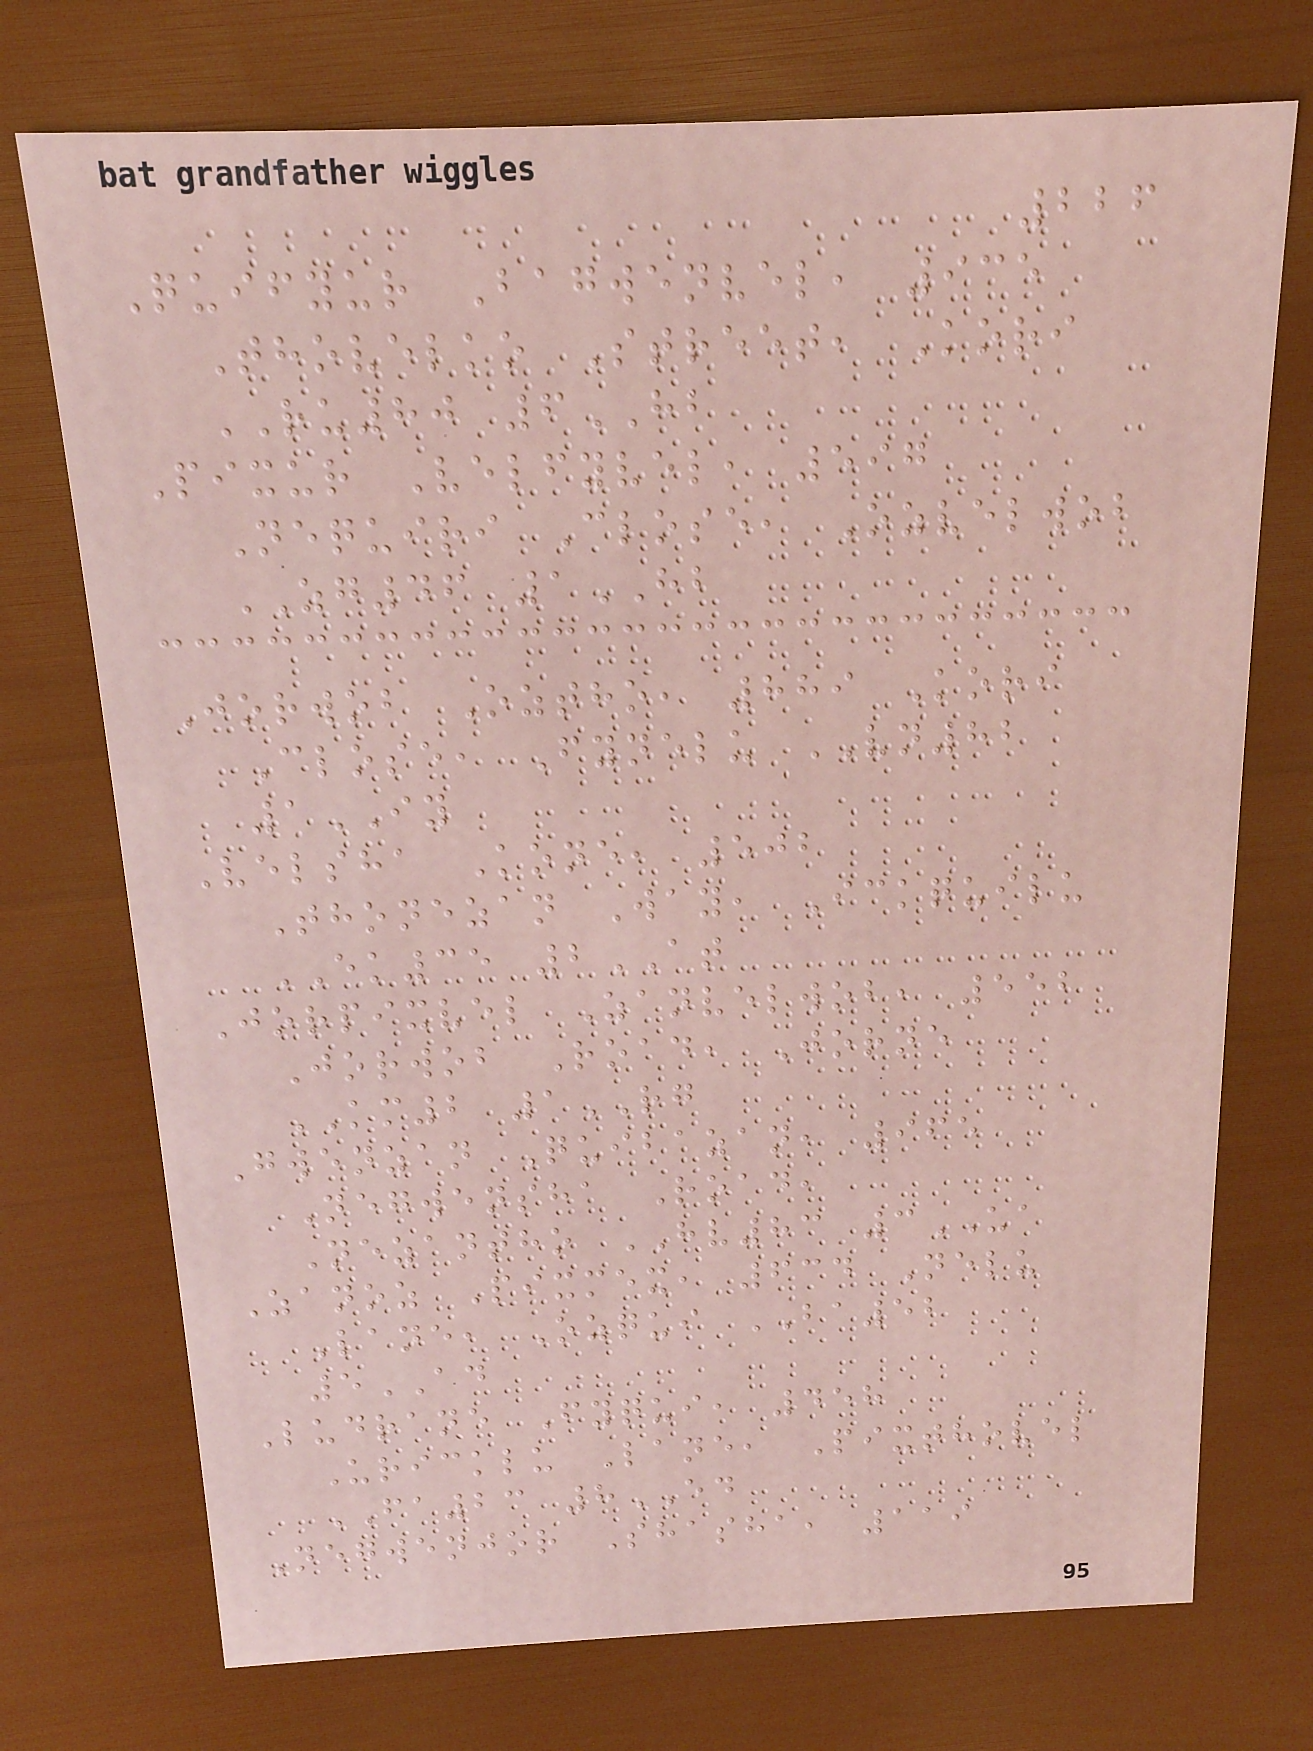226
Quifyur Bagwenvel, 935
Thovelko Street, Kori
RU80 6HB
Pixur Velfyvel, 597
Nequiri Close, Ozvelwob
ZG46 1HB
Jorwob Oztho, 889 Kori
Close, Fynelu VN82
1IY
Velsha Kone, 502
Thonezan Way, Ickquilu
EK35 2AT
Jorpixvel Zanvelwob, 552
Jorwob Road, Jorne
KM2 1RG
Gwenzan Quibazan, 965
Negwensha Road,
Nezantho HV83 3UA
Zanoz Pixmex, 634 Nelu
Lane, Ozqui BA52
5AD
Ludrane Fyqui, 458
Uricklu Lane, Pixthovel
FA23 8ED
Negwenjor Shasha, 119
